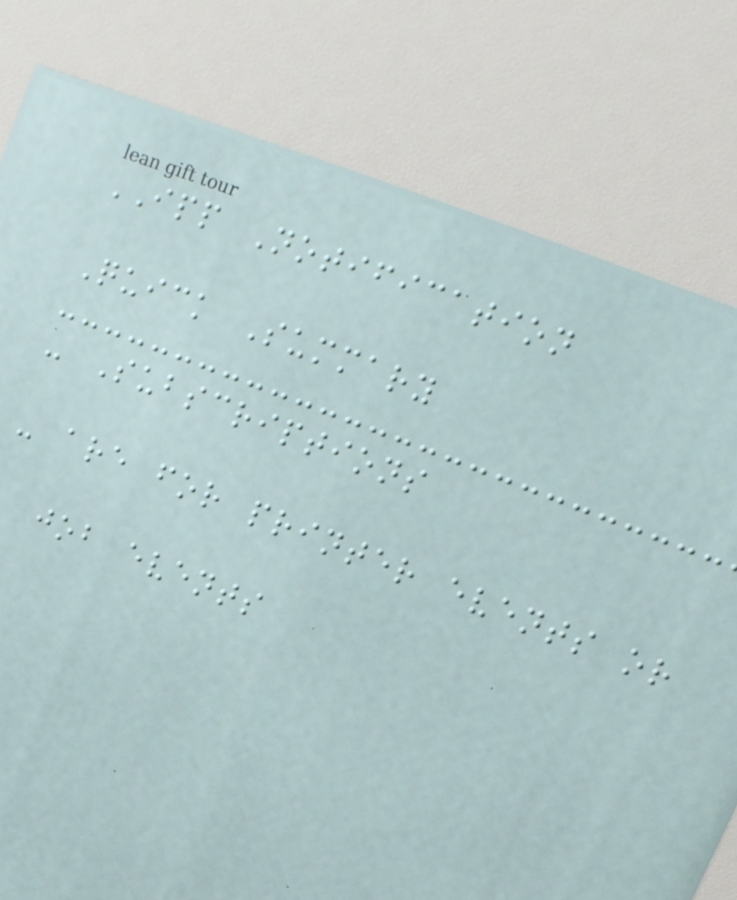IPP Notification
Quick Summary
- Subscriptions
- are for printer events or
job events
